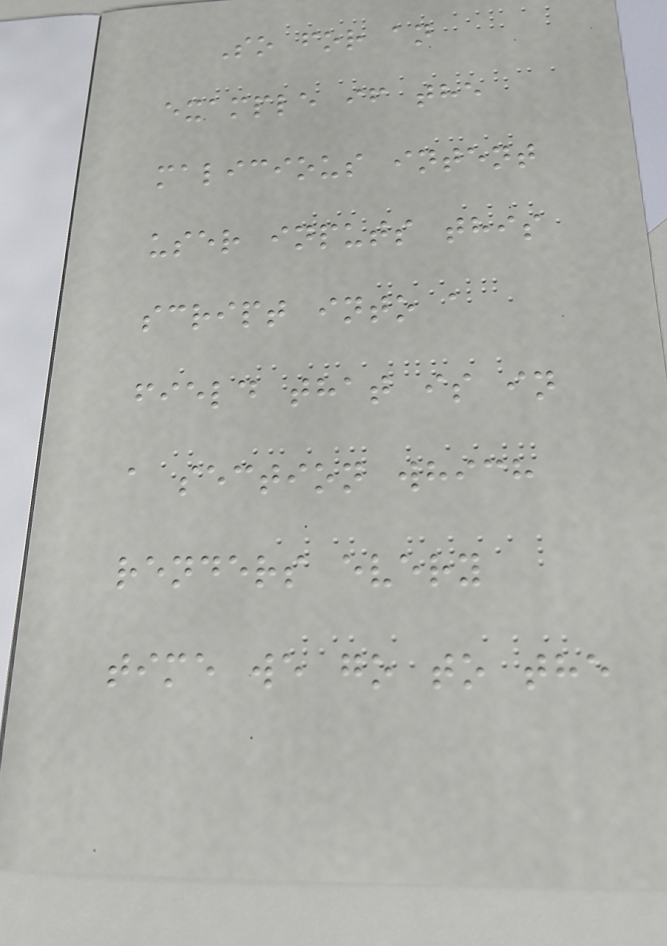So for an
example if the
malicious intent
user inputs this
script into a
field that is in
a section which
renders every
time we go to the
